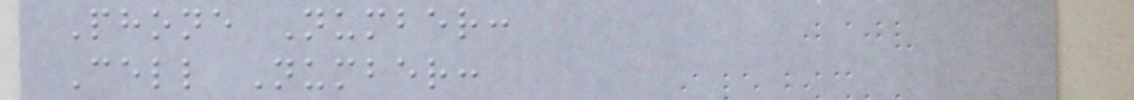Phone Number:
Cell Number:
